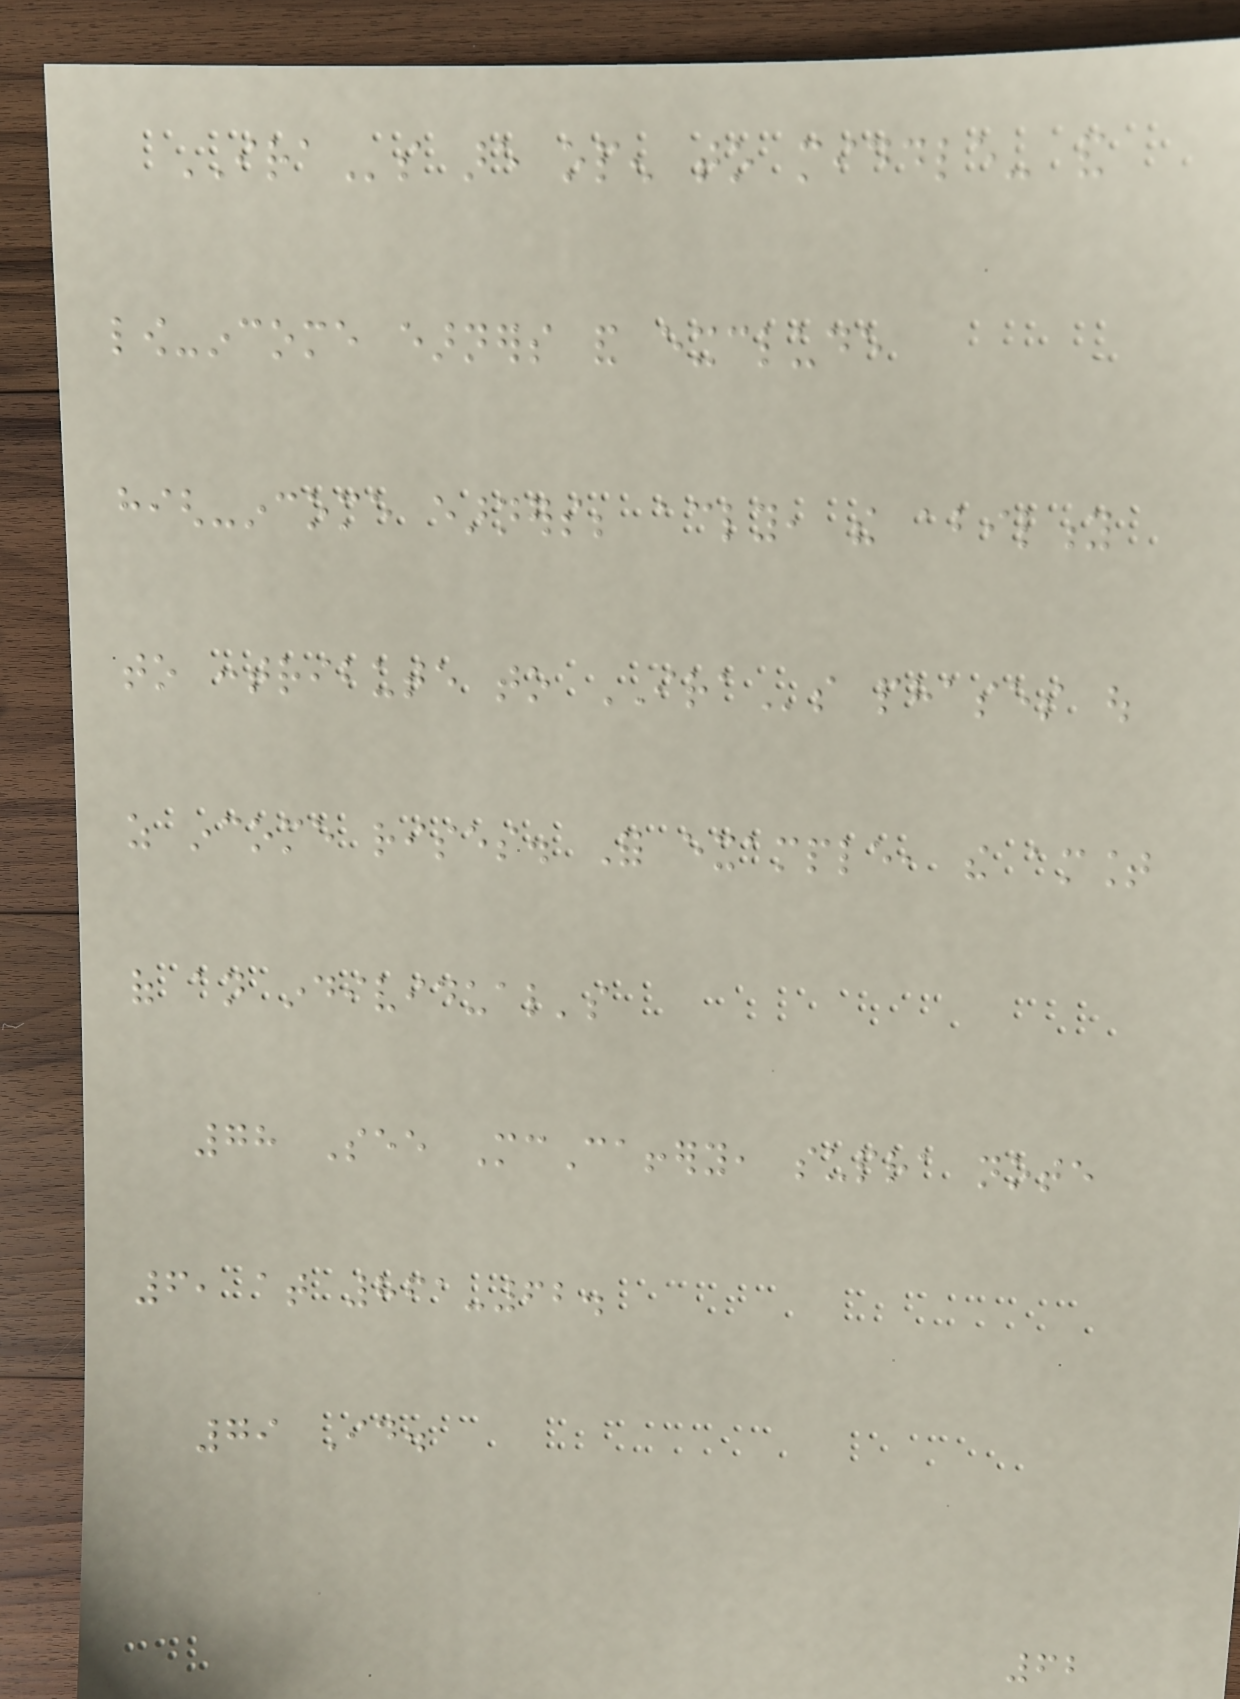IRAs are open to middle- and
low-income earners and exclude
high-income earners; accordingly, the ability
to contribute to IRAs phases out
as income rises. For example, the amount
of an individual's
78 See McCaffery, supra note
6, at 861-62.
79 Id.
62
